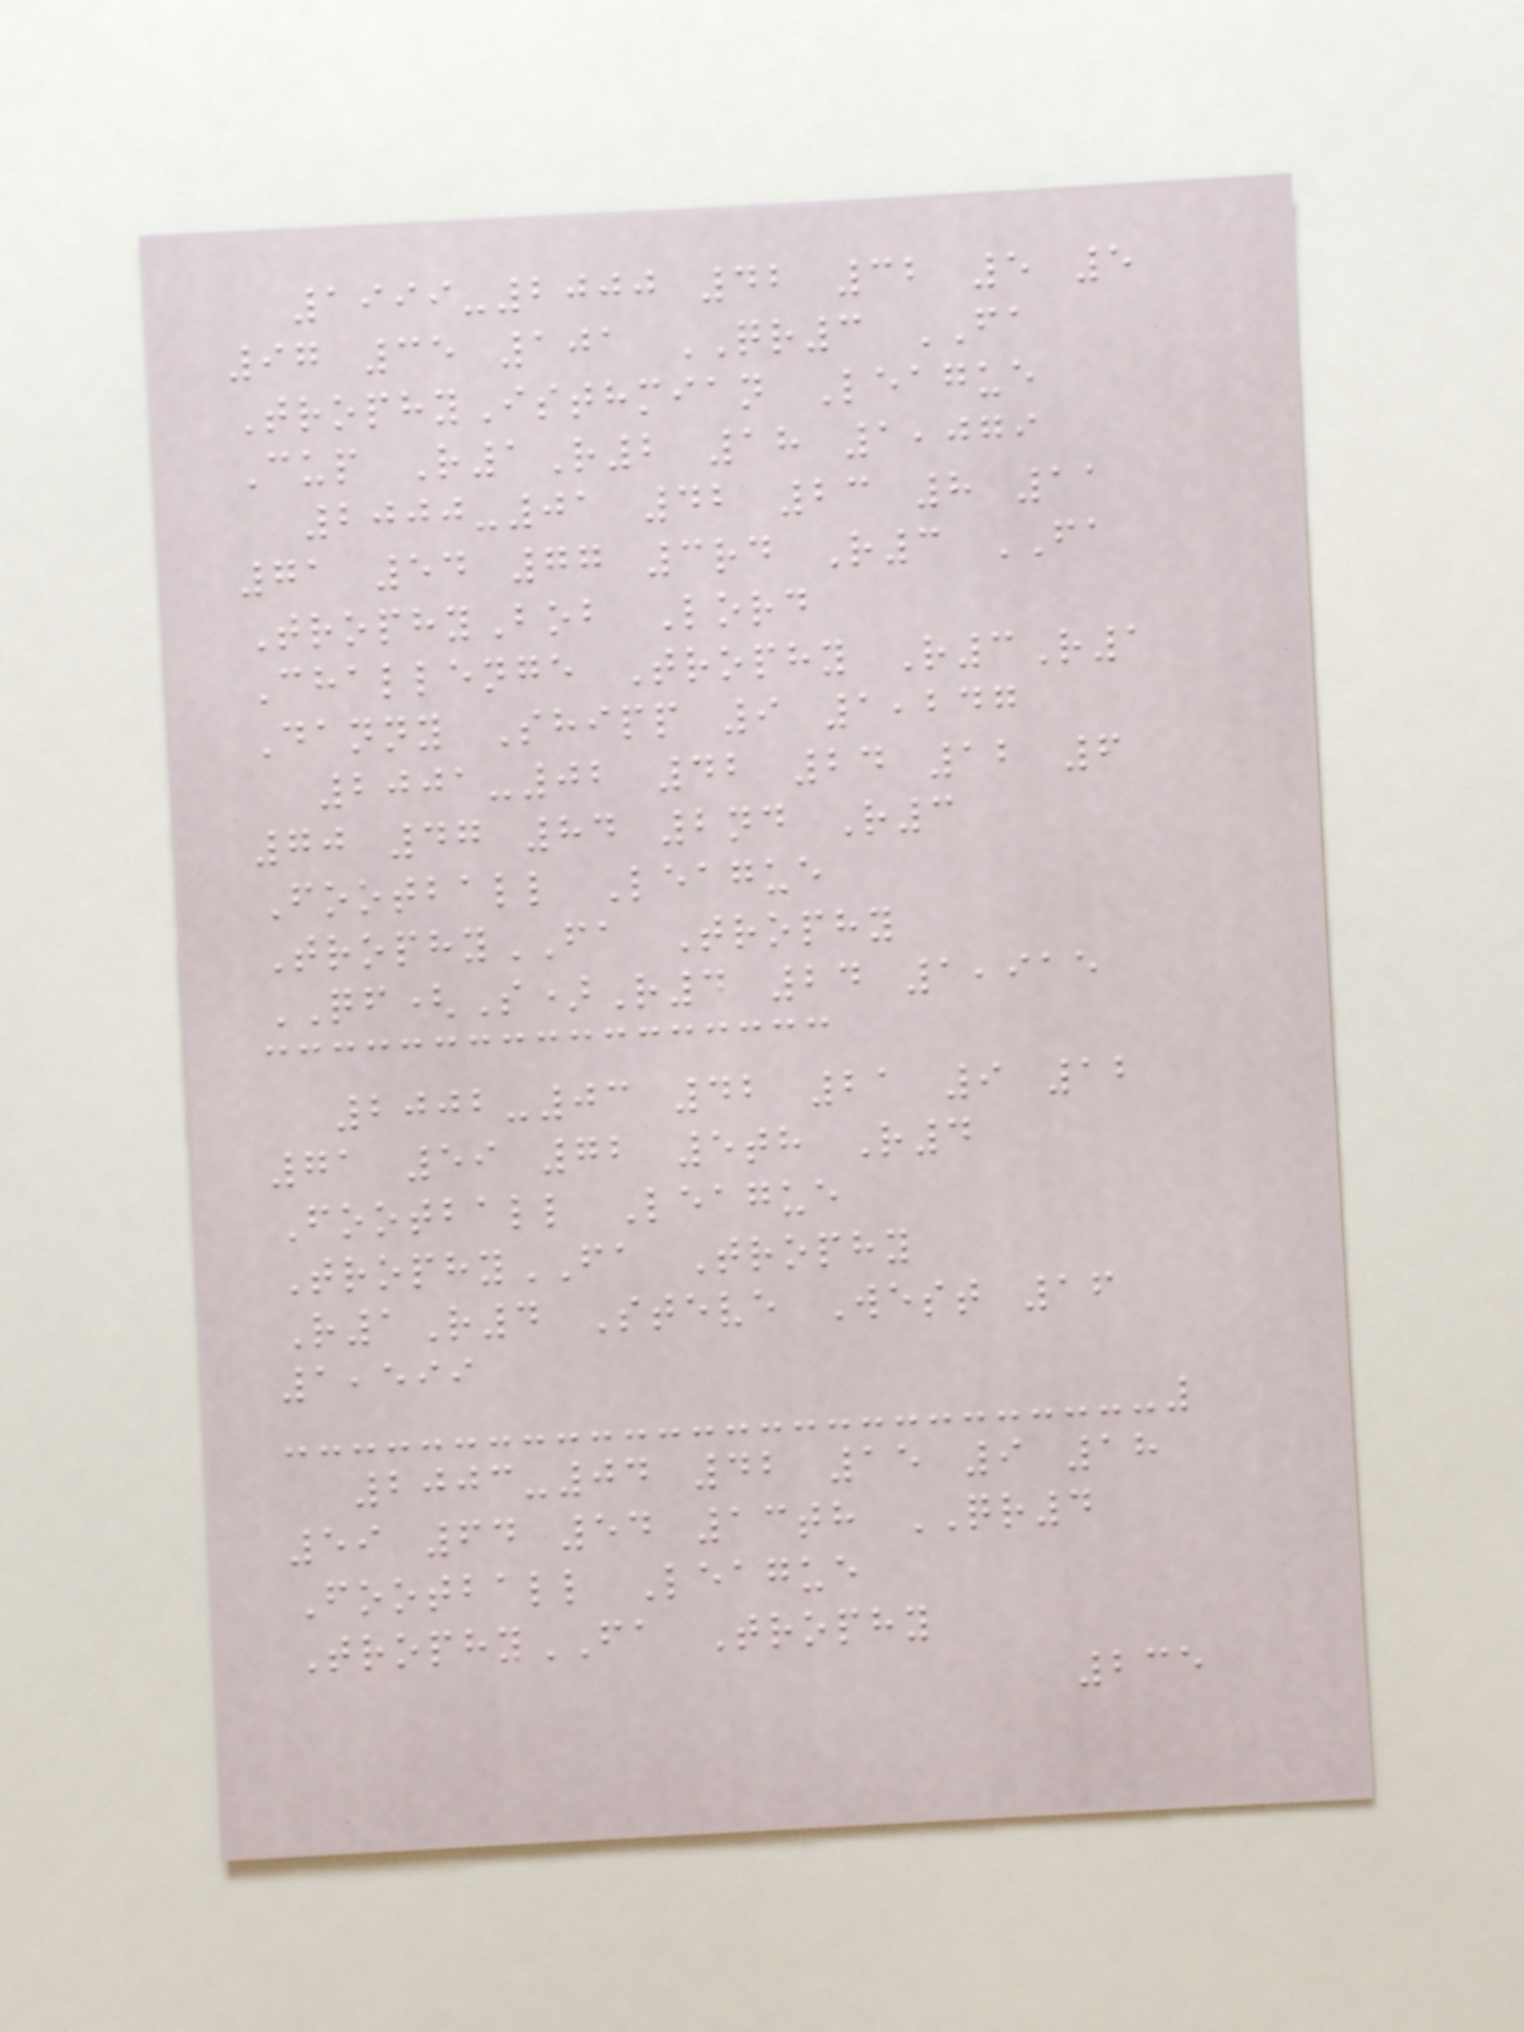1999-2000 42 32 5 5
97 35 101 QR3 FA
TrophyIsthmian League
Cup R1R2 18 1,079
2000-01 42 23 8 11
71 54 77 3rd R3 FA
TrophyBob Lord
Challenge Trophy R3R1
Danny Shipp 9 1,247
2001-02 42 24 12 6
70 47 84 2nd R3
Football League
TrophyFA Trophy
QF(S)R4 24 1,915
2002-03 42 21 9 12
71 59 72 5th R4
Football League
TrophyFA Trophy
R1R4 Steve West 16
1,599
2003-04 42 15 9 18
59 64 54 13th QR4
Football League
TrophyFA Trophy
235
